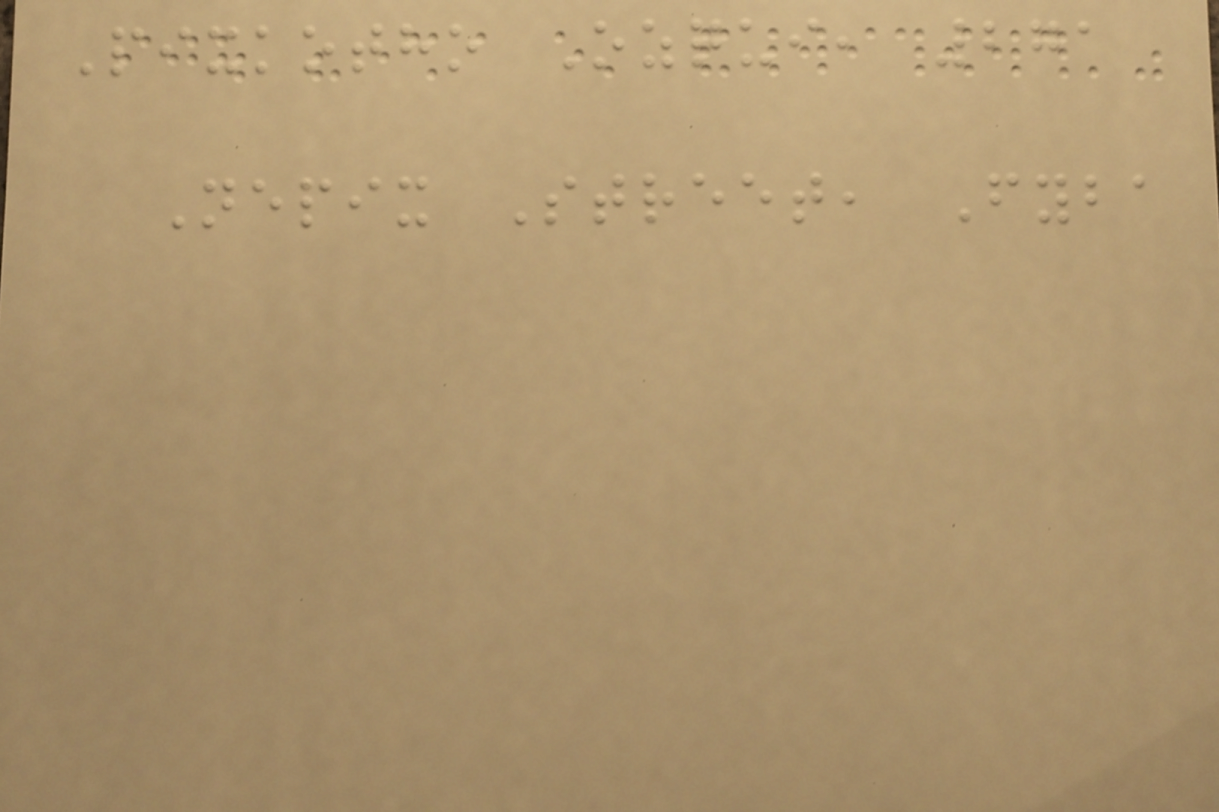Pixkotho Ozqui, 271
Nepix Street, Fyba
